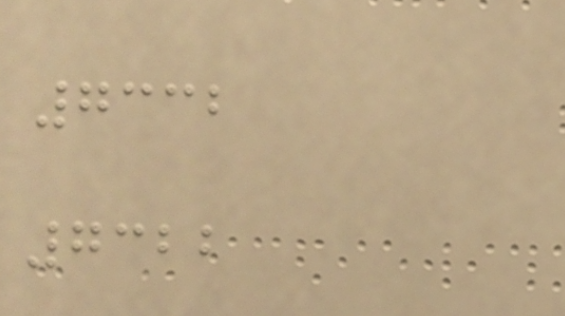7332
7322
